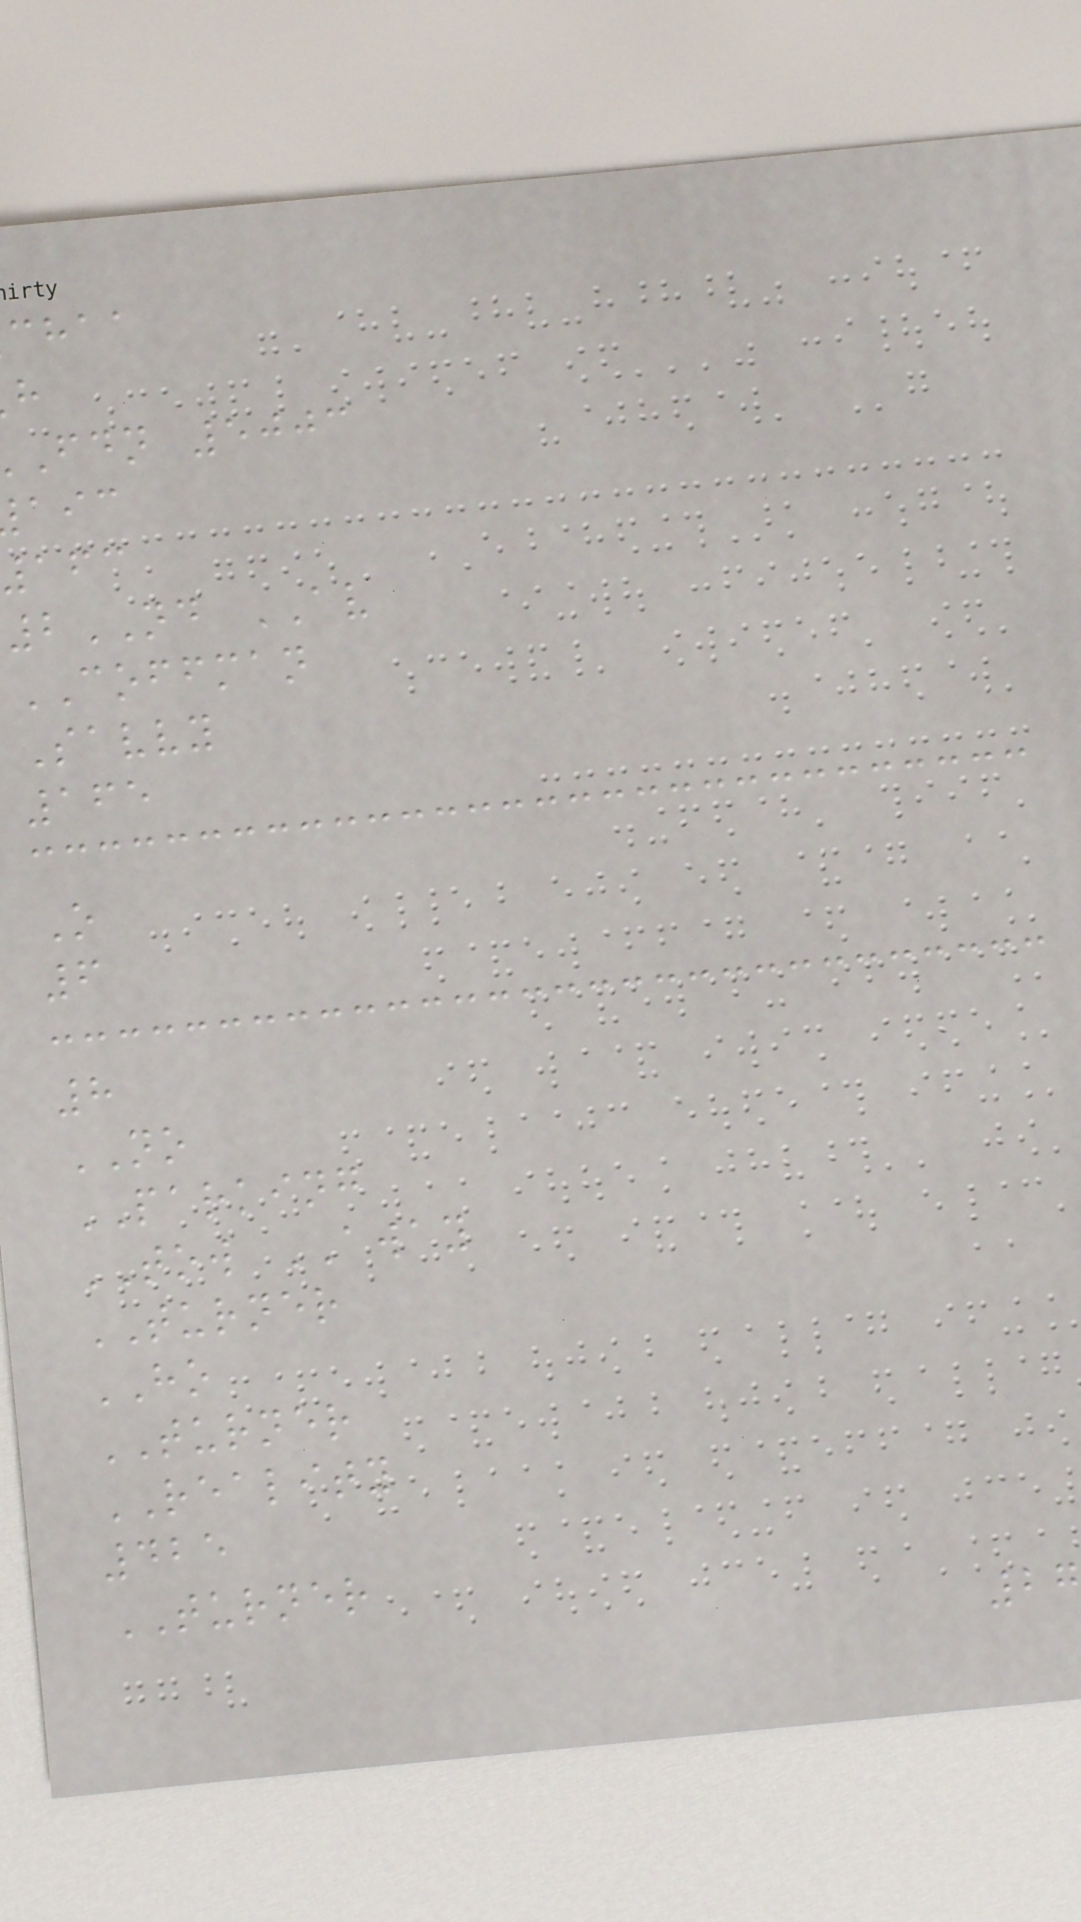chaa
fdn 5003
2ND AV
COFFMAN
Savvy
165
O
6
8
NO
PARKING
TOW AWAY
TURNER
HO
TURNER
REALITY
425
TURNER
